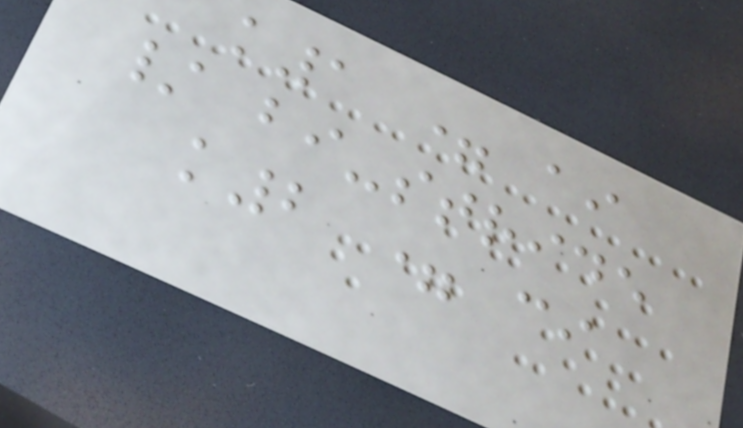k1 = ai
/ bi-stride
k2 = ci
